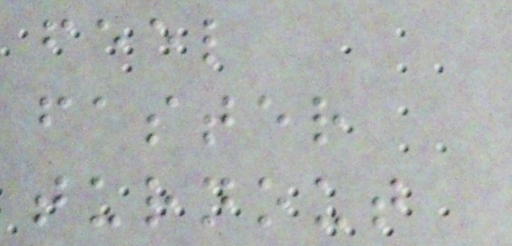feel
faster
turnout
